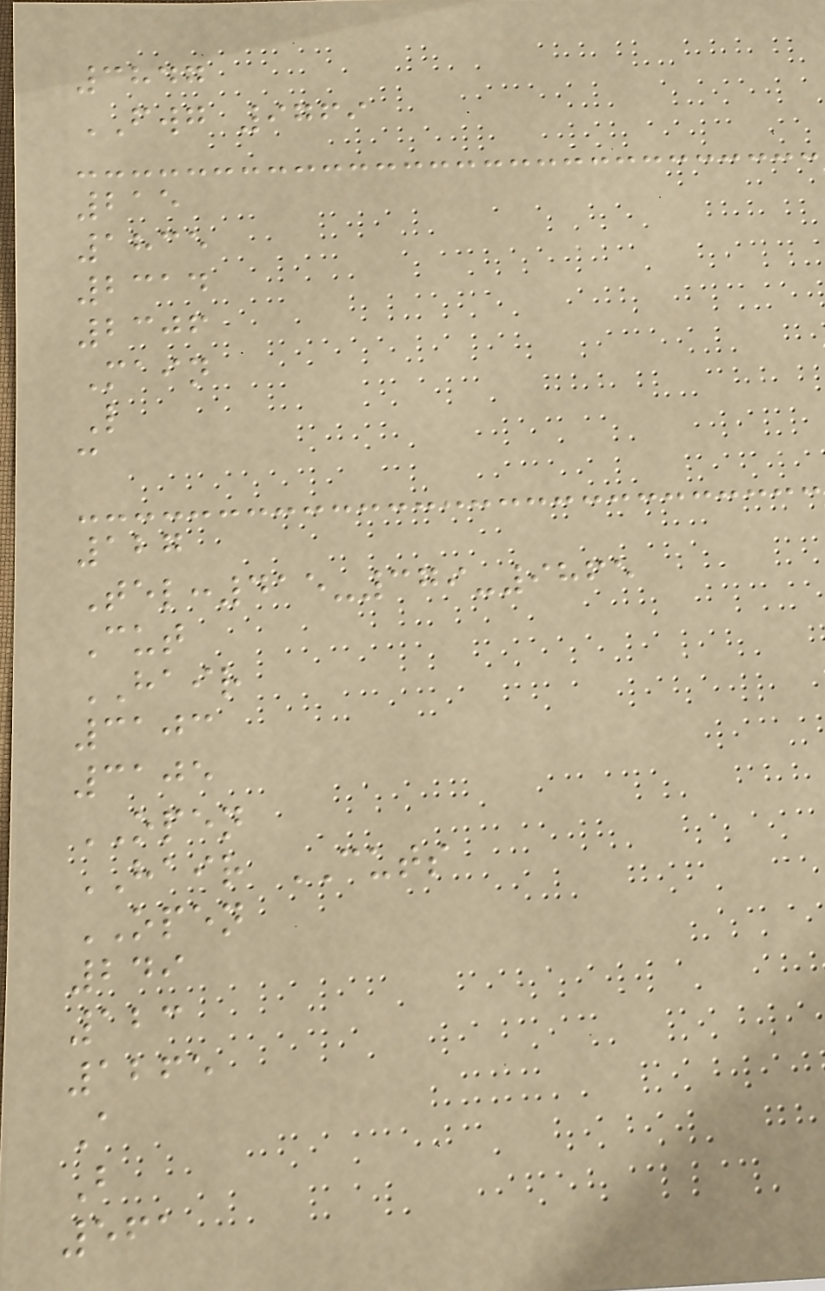3847
FWG 9769
215
1835
2314
2306
Main
L
c
127
Tel:415-379-9865
Cut
HAIR
3103
3105
OPEN
HAIR CUTS
OPEN
249
123
1265
A
B
561
